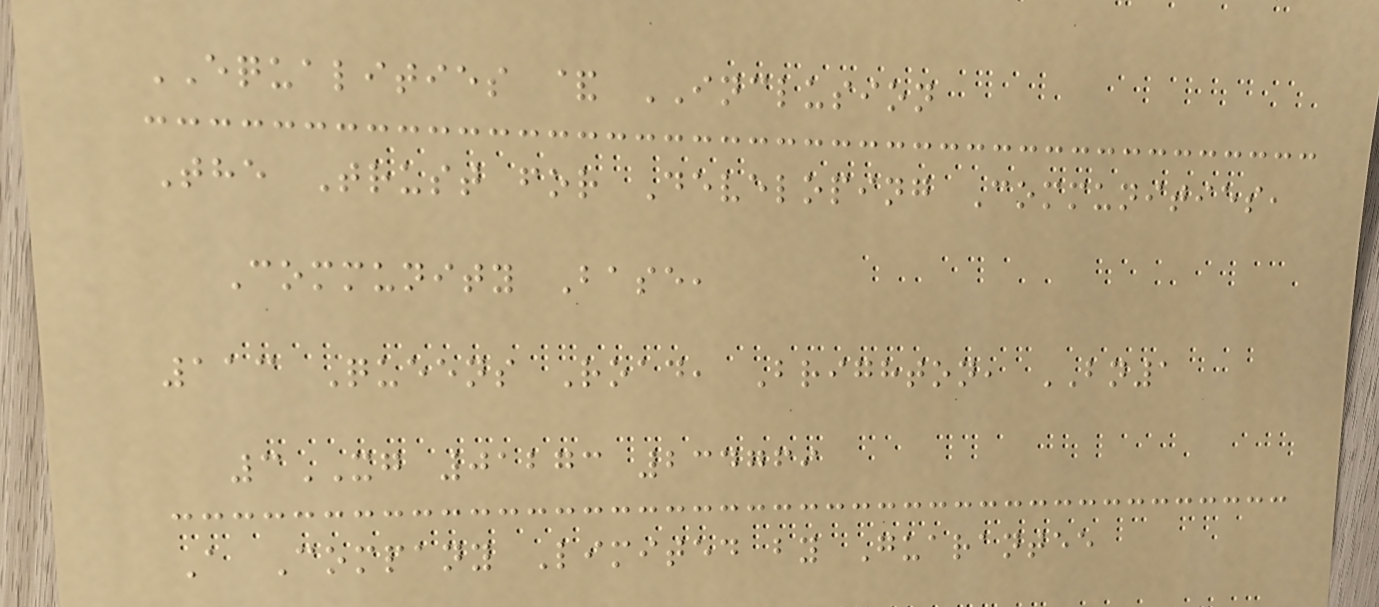EQUALITIES & INCLUSION
The Trust for Developing Communities,
Community Base,
113 Queens Road, Brighton, BN1
3XG 01273 234769
A Company Limited by Guarantee
